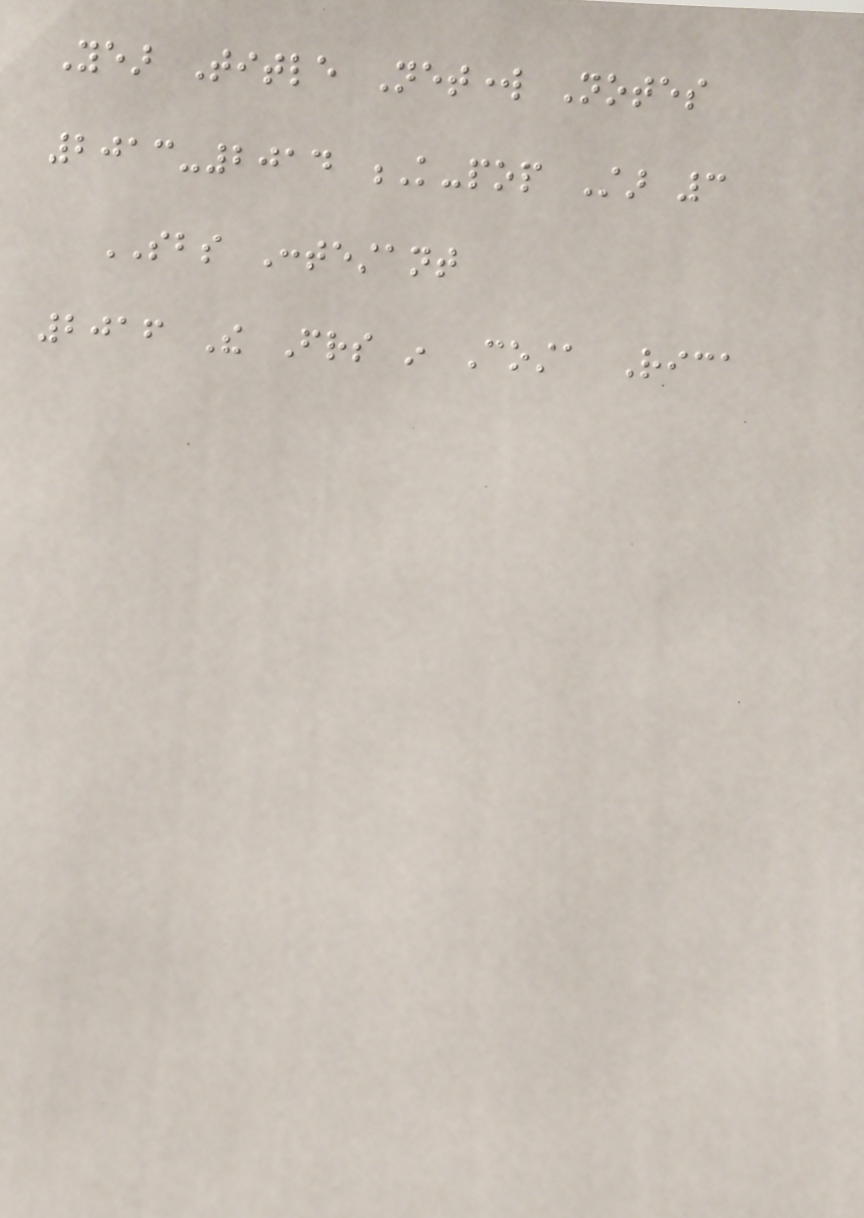Year Title Network Notes
2013-2014 K-pop Star 3
SBS Contestant
2016 The Friends in Costa Rica
